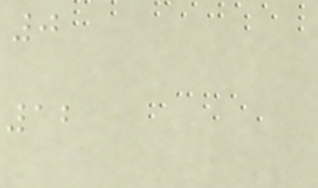0
12
